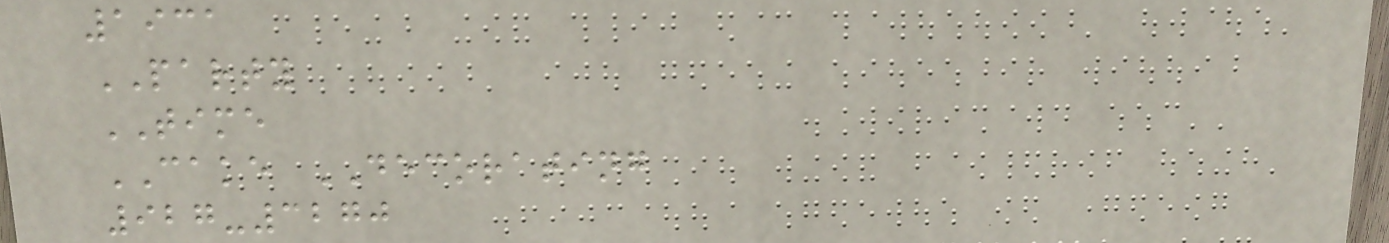1931
PARTY
TIME
CAKE DECORATING
927-3270
